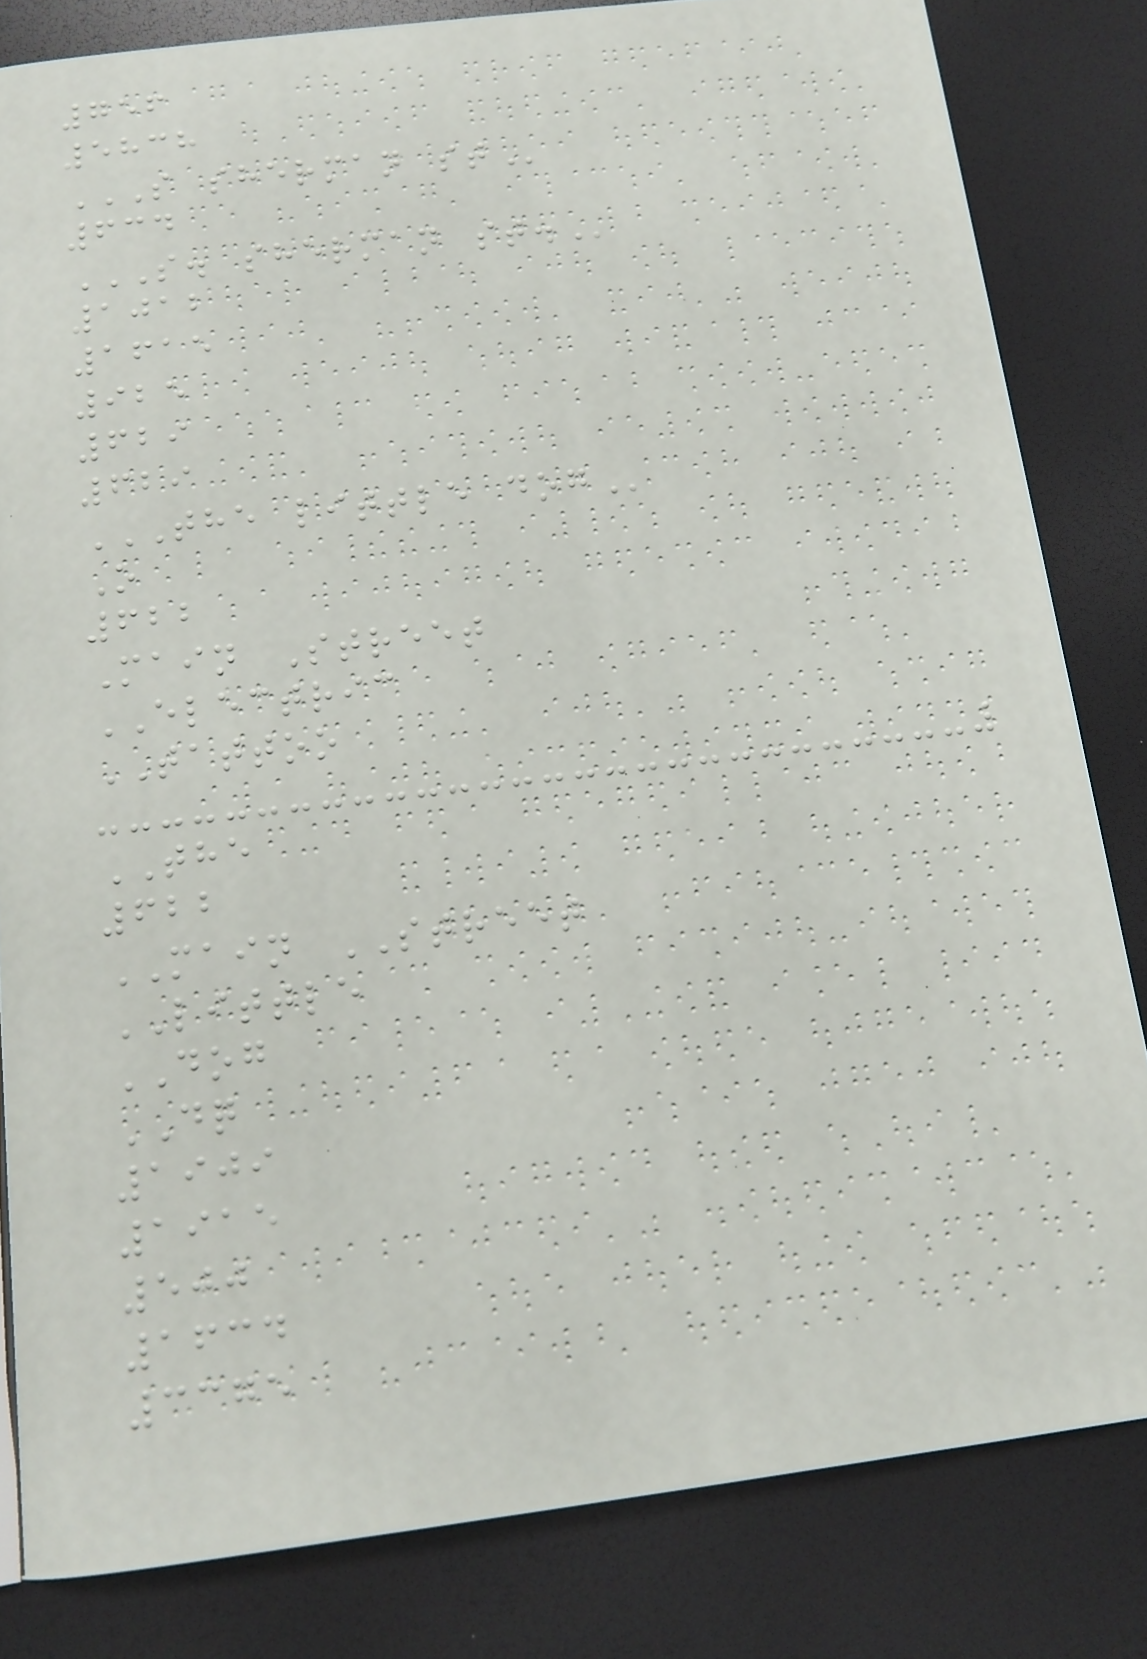756
5838
S SHERMAN ST
634
S. SHERMAN ST.
1012
1615
925
629
629
THE LITTLE DOG
O
622
Main Street
ELECTRIC
TATTOO
THE
622
MAIN STREET
LITTLE
DOG
DQ
1909
1915
500
1634
3375
